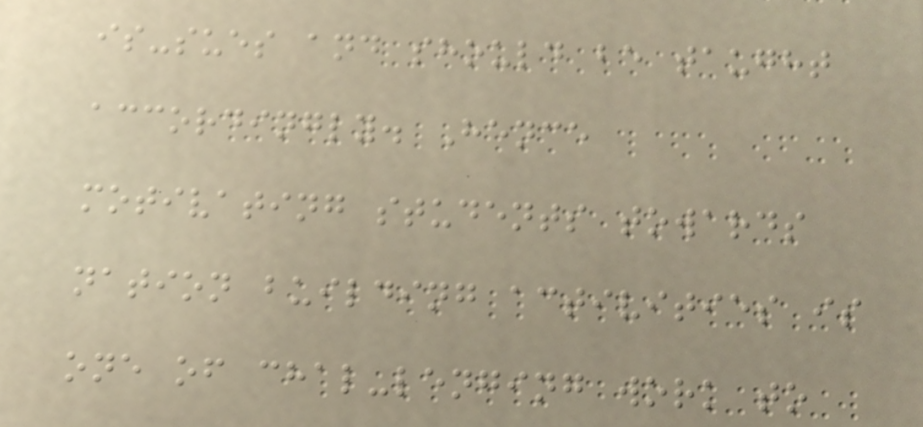is-sues and should be taught
accordingly. Hence
motivating students towards
nation building activities is
one of chal-lenging work to
